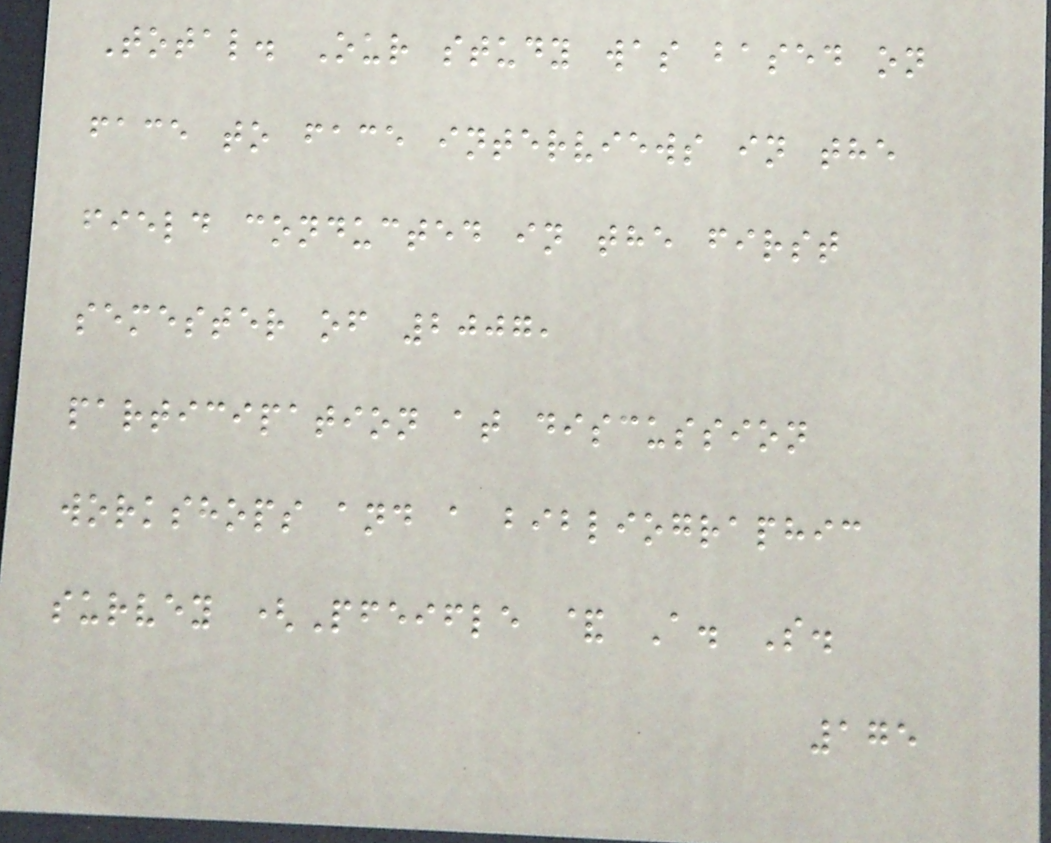Total. Our study was based on
face to face interviews in the
field conducted in the first
semester of 2007,
participation at discussion
workshops and a bibliographic
survey (Pfeifle & A. S.
175
